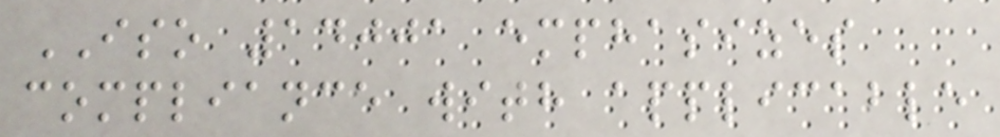ISO 14001 emphasizes
compliance with applicable
